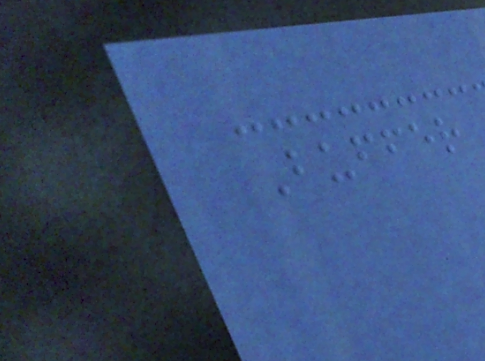Buffer
